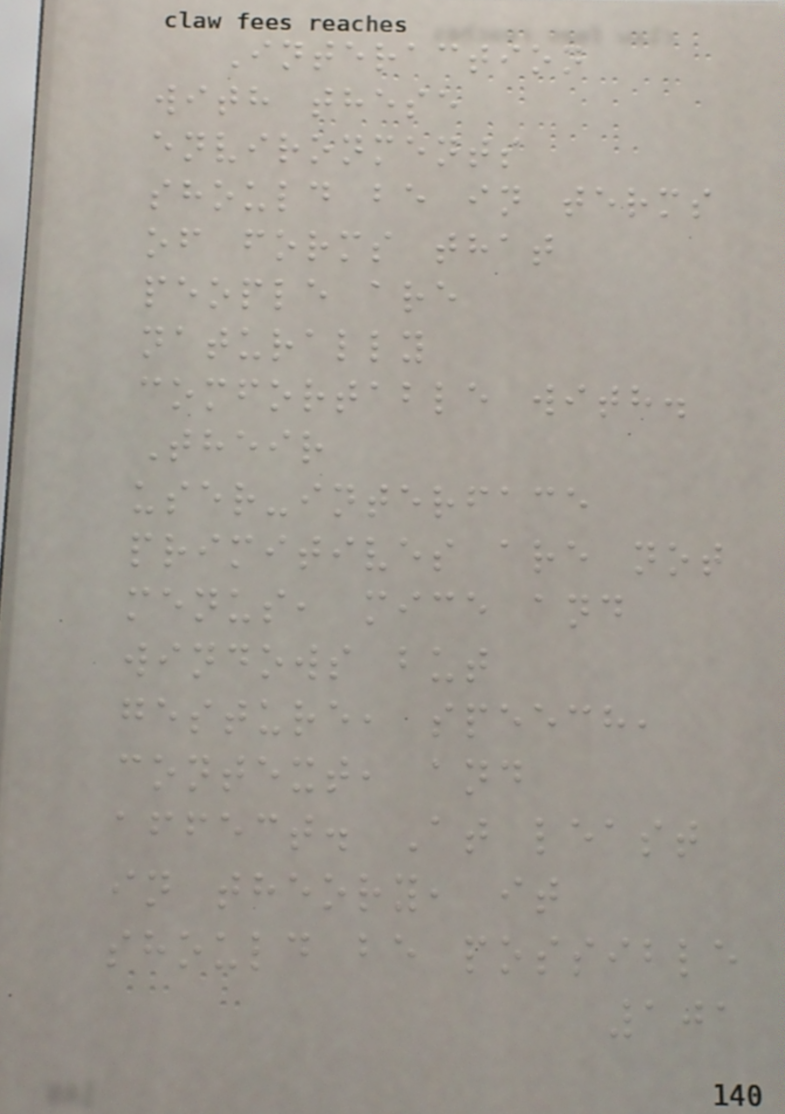Interaction
with these
environments
should be in terms
of forms that
people are
naturally
comfortable with.
Their
user-interface
primitives are not
menus, mice and
windows but
gesture, speech,
context, and
affect. At least
in theory, it
should be possible
101
